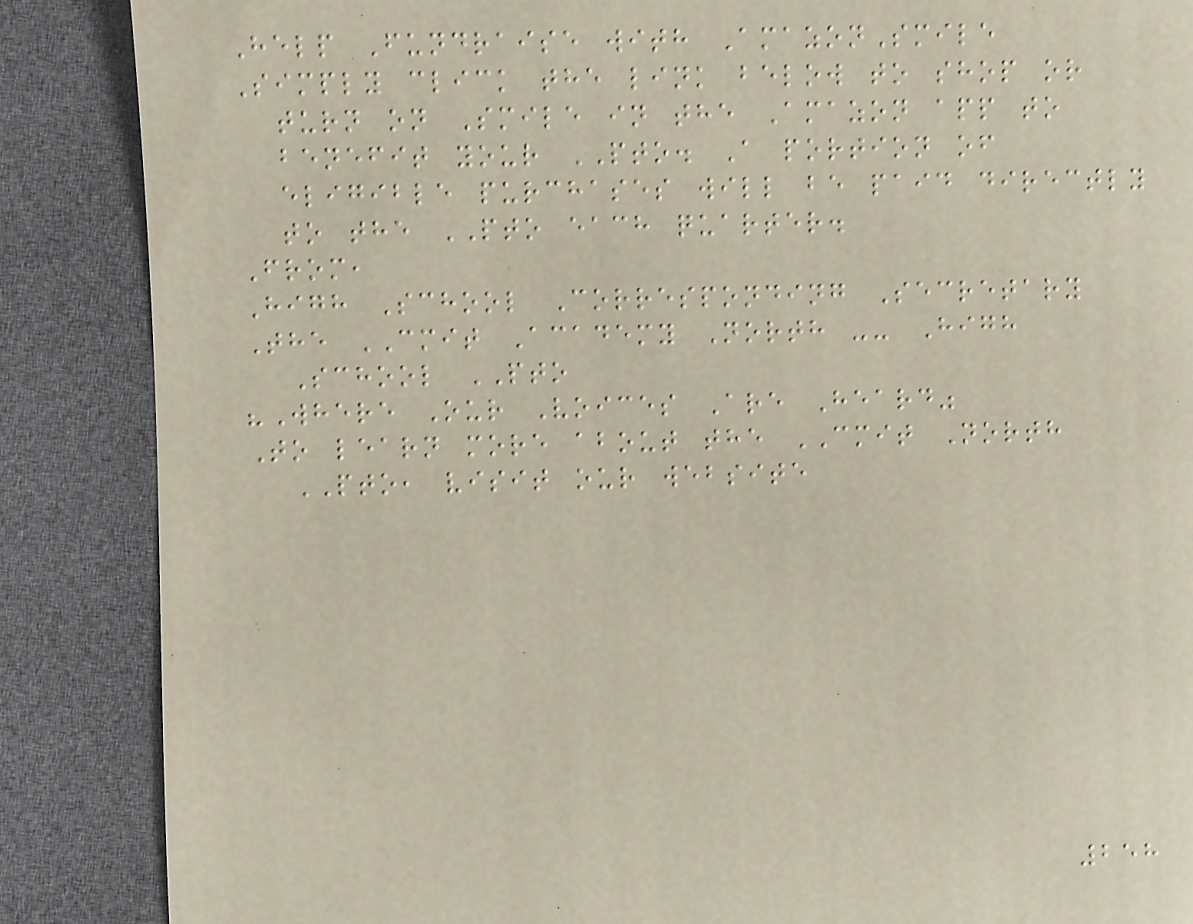Help Fundraise with AmazonSmile
Simply click the link below to shop or
turn on Smile in the Amazon app to
benefit your PTO. A portion of
eligible purchases will be paid directly
to the PTO each quarter.
From,
High School Corresponding Secretary
The CMIT Academy North -- High
School PTO
"Where Our Voices Are Heard"
To learn more about the CMIT North
PTO, visit our website
258
